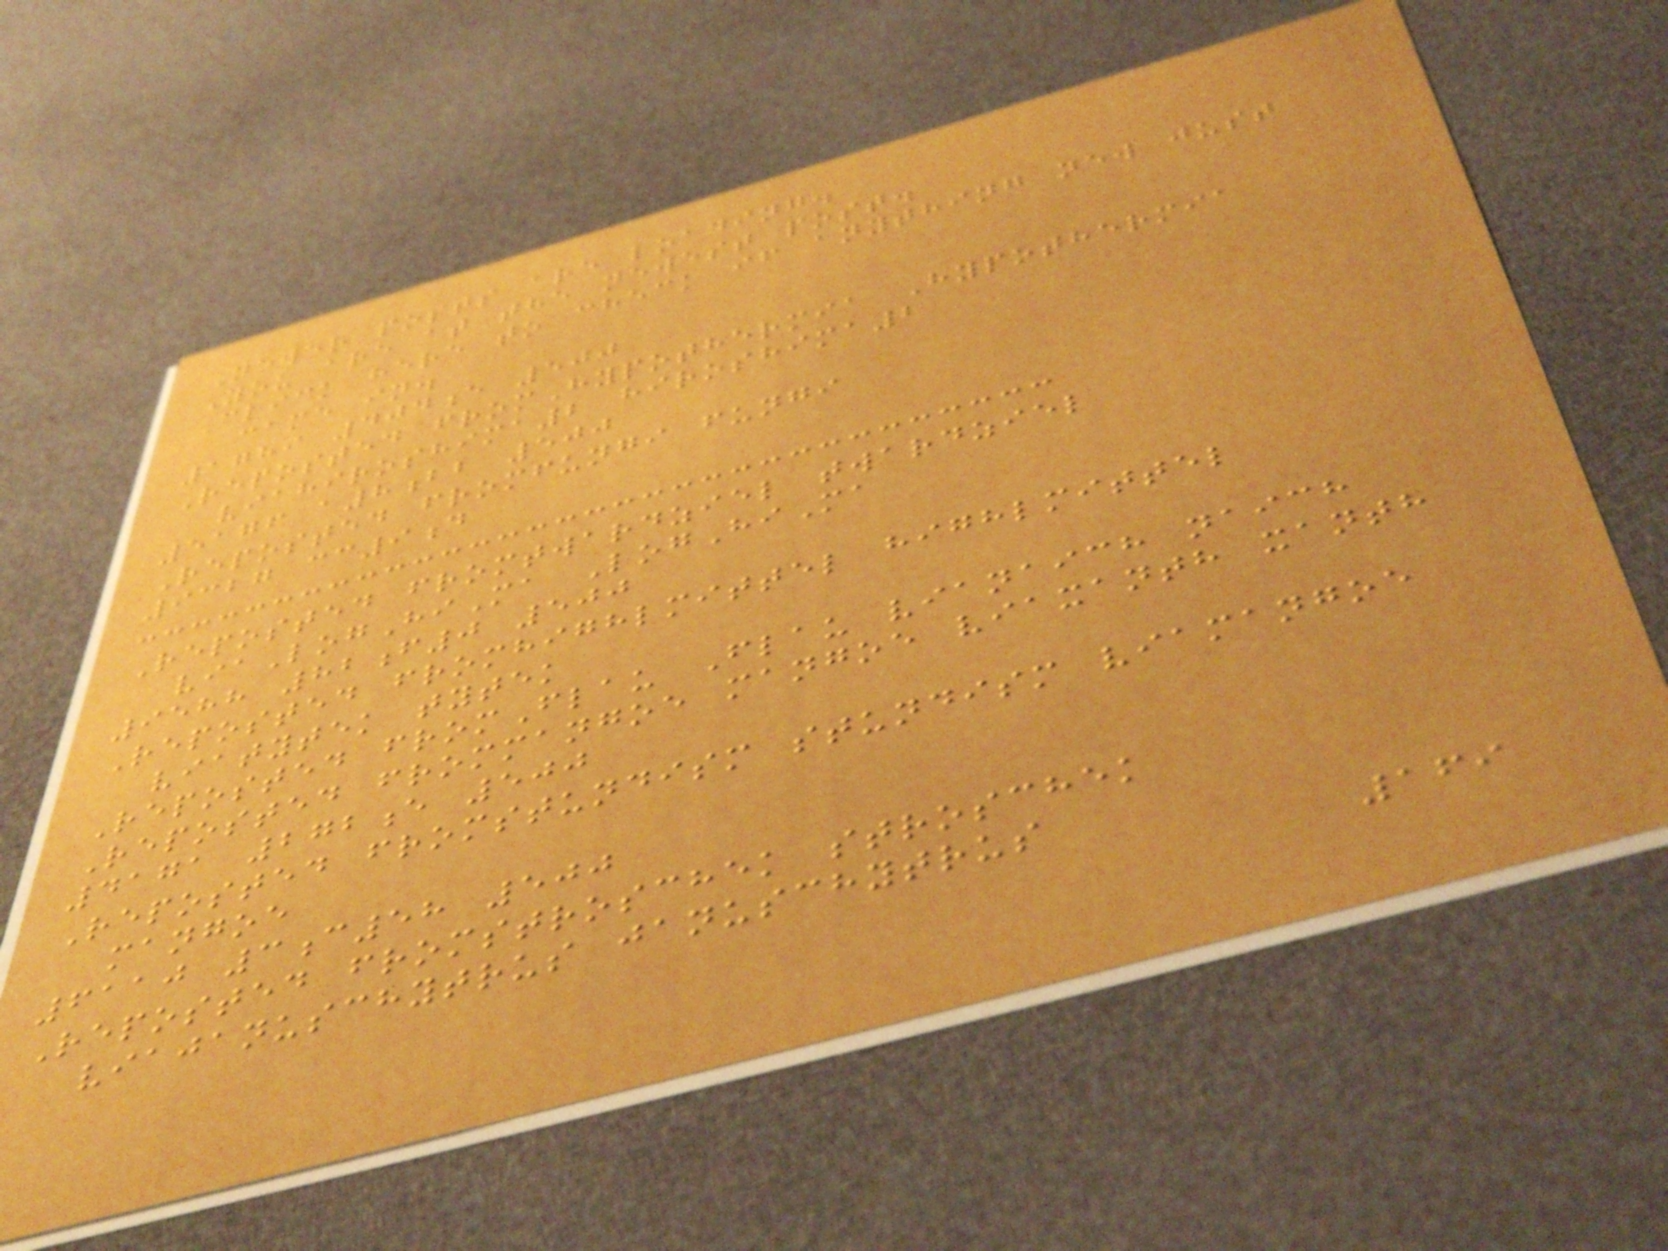Newer posts are loading.
You are at the newest post.
Click here to check if anything new just
came in.
1789 404e 500
Reposted fromHypothermia Hypothermia
viahiroshima2 hiroshima2
5176 a8bb 500
Reposted fromfungi fungi
9327 cc9d
Reposted fromtwardziel twardziel
viaLogHiMa LogHiMa
9588 82f0 500
Reposted fromhighlmittel highlmittel
viatytek tytek
Reposted fromFlau Flau vianaich naich
Reposted frommangoe mangoe viaxanth xanth
4171 272e 500
Reposted fromstundism stundism viamangoe
mangoe
6110 3c58 500
Reposted fromstroschek stroschek
viajanuschytrus januschytrus
169
